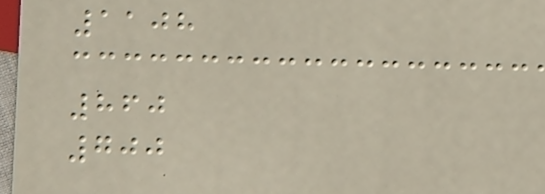1108
860
700
